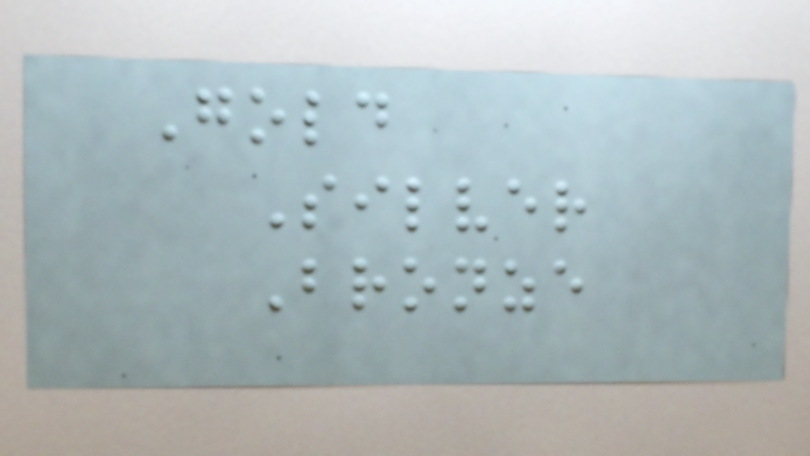Gold
Silver
Bronze
